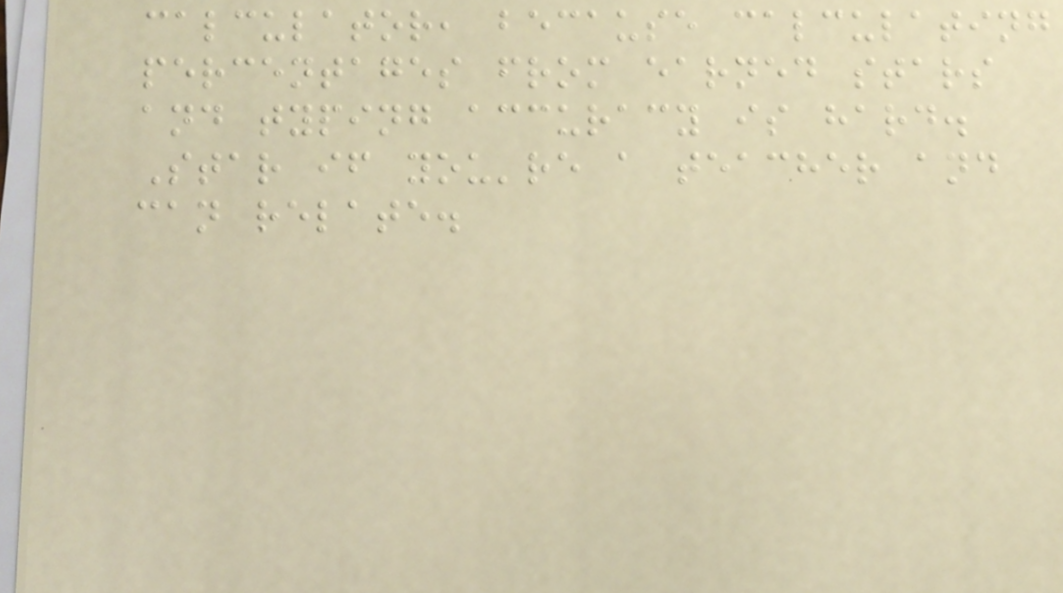calculator, because calculating
percentages from earned stars
and typing accuracy is hard.
Star if you're a teacher and
can relate.
